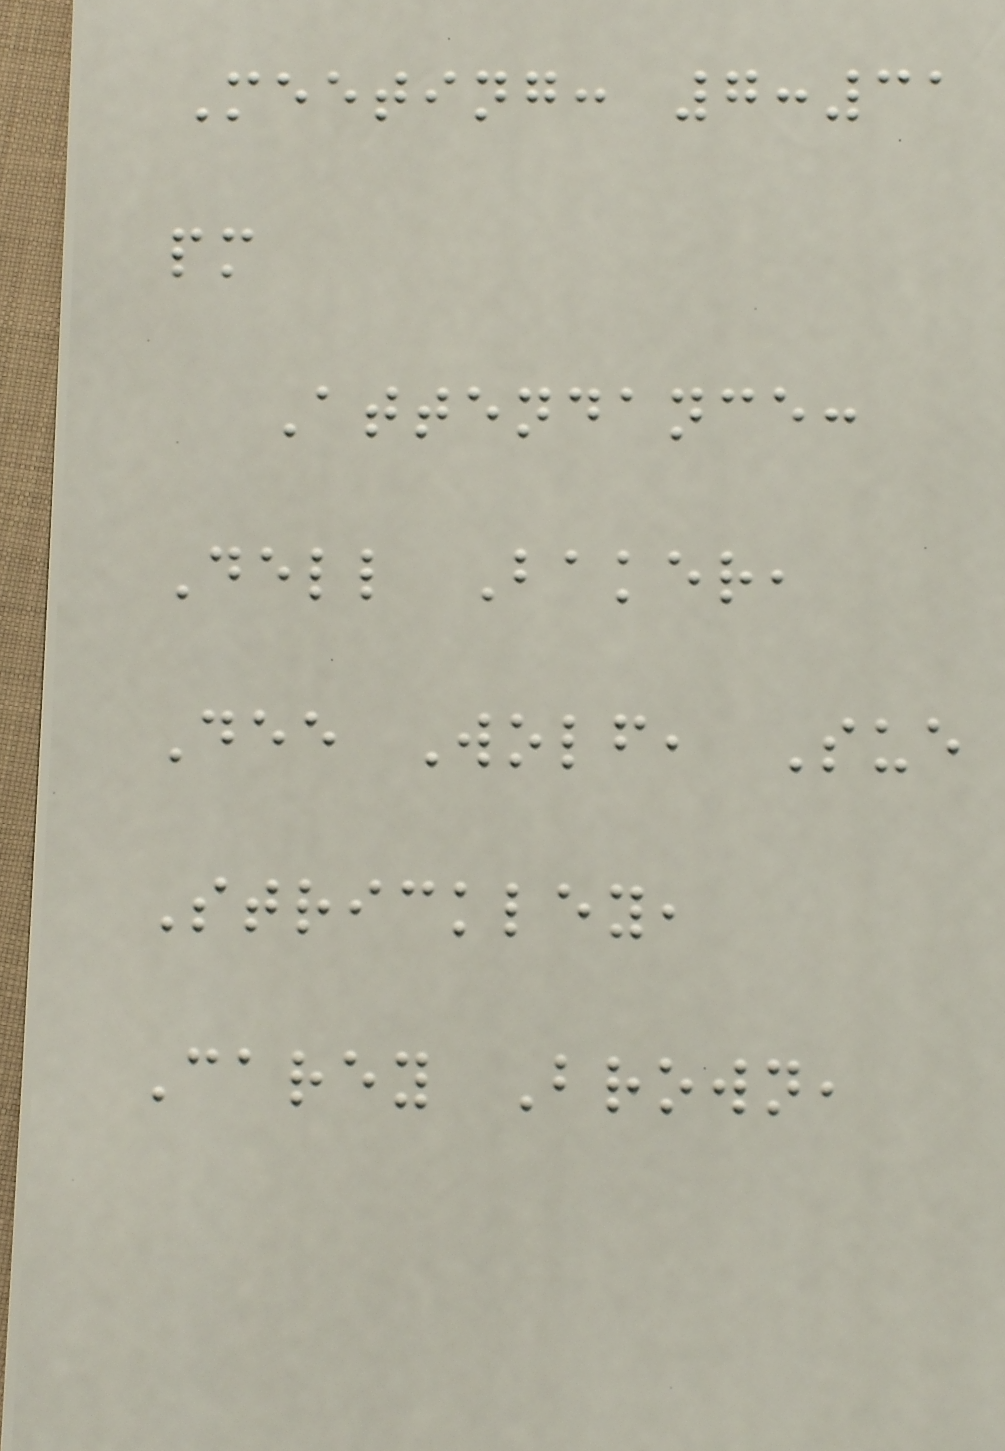Meeting: 7:31
pm
Attendance:
Dell Baker,
Dee Wolf, Sue
Strickley,
Carey Brown,
